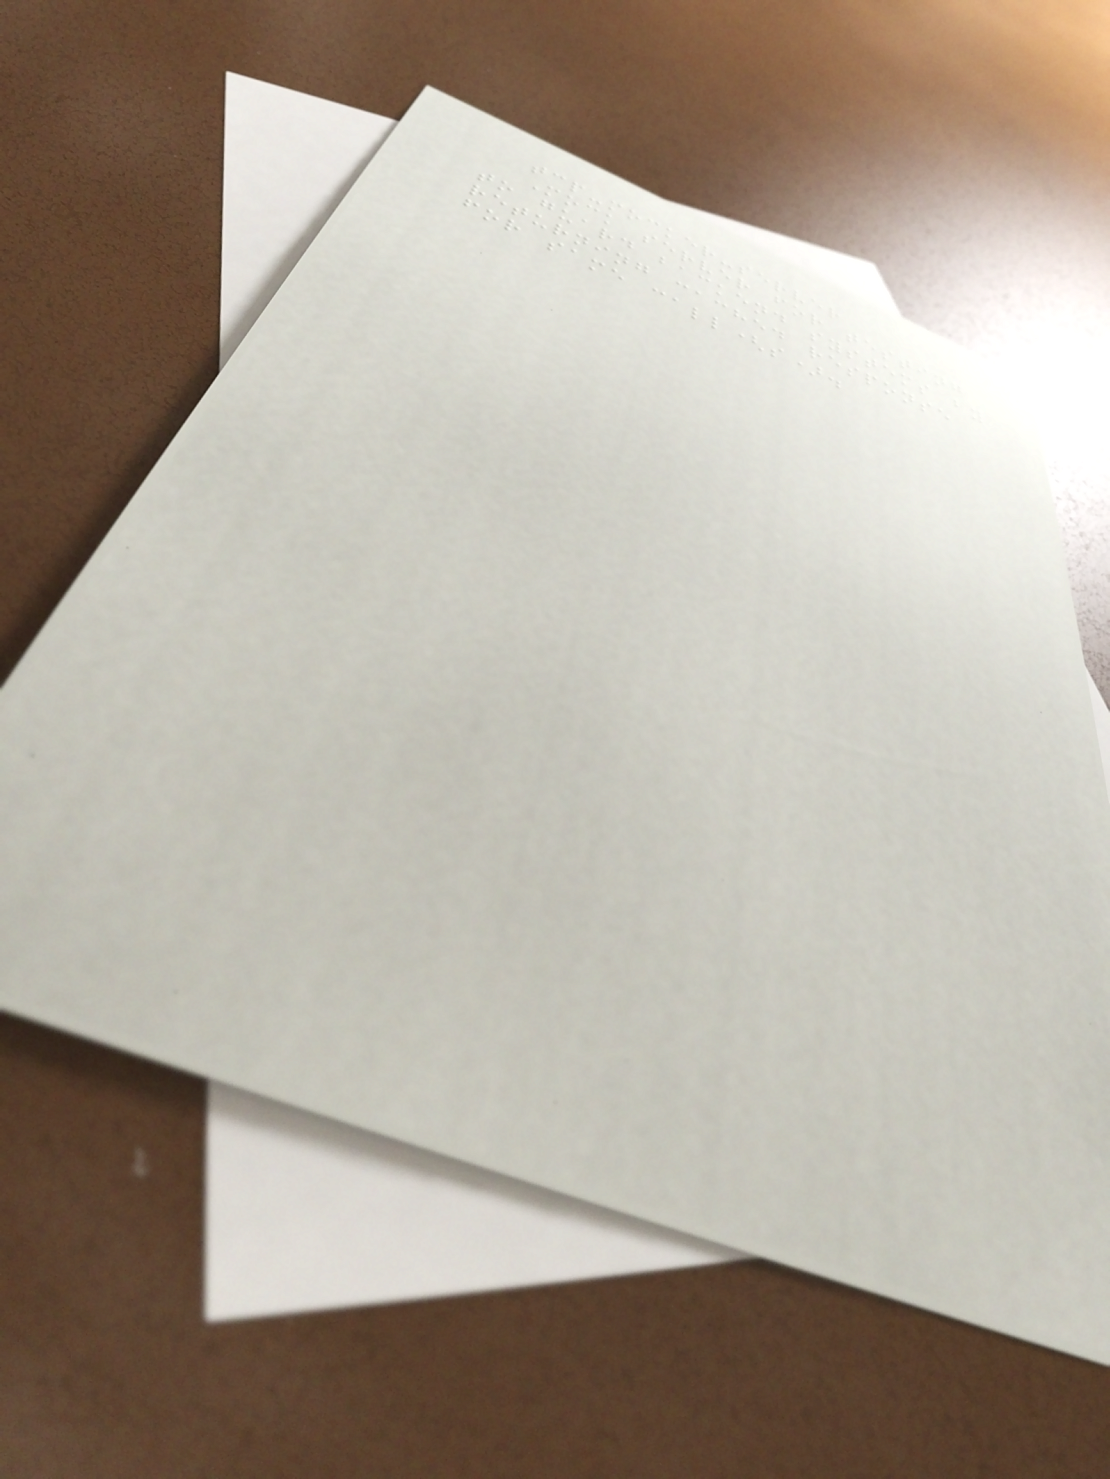tcp-mocker-server
Mock server for testing
to guard backend systems by
returning cached response
for same call(s).
